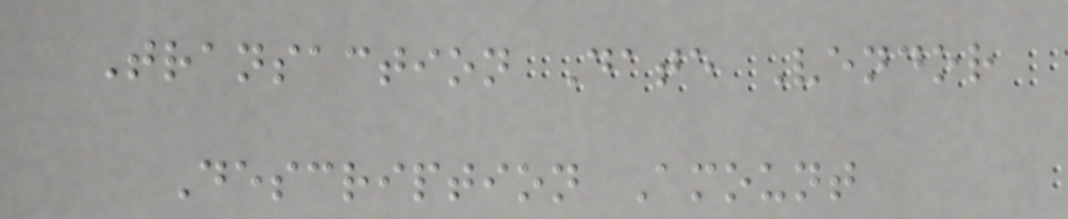Transaction Date Vendor
Description Amount
